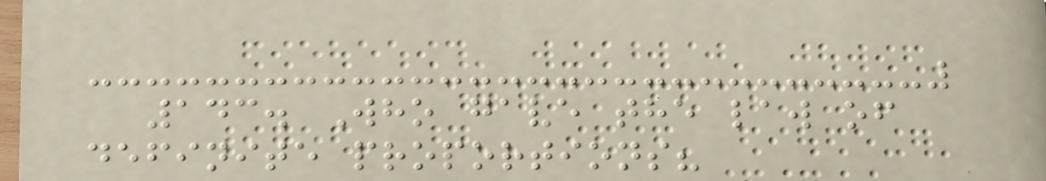143. Who gave the law of
definite proportions?
